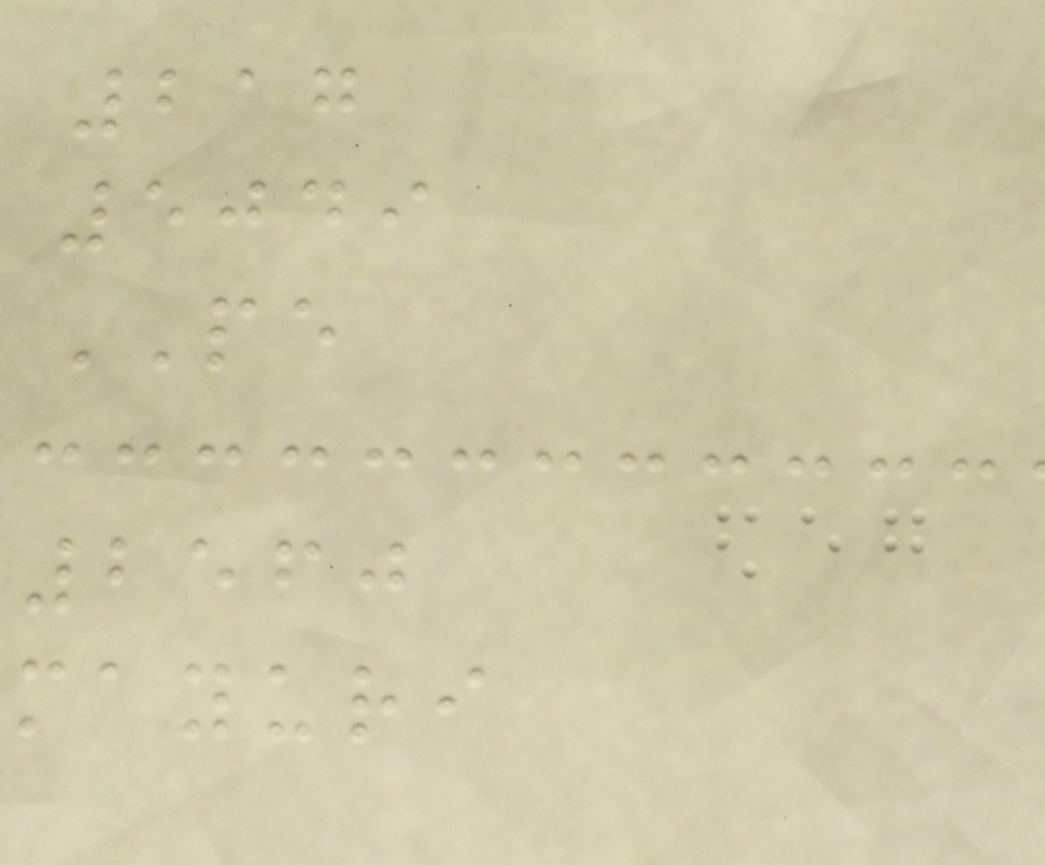217
5049
PE
2560
mayuri
